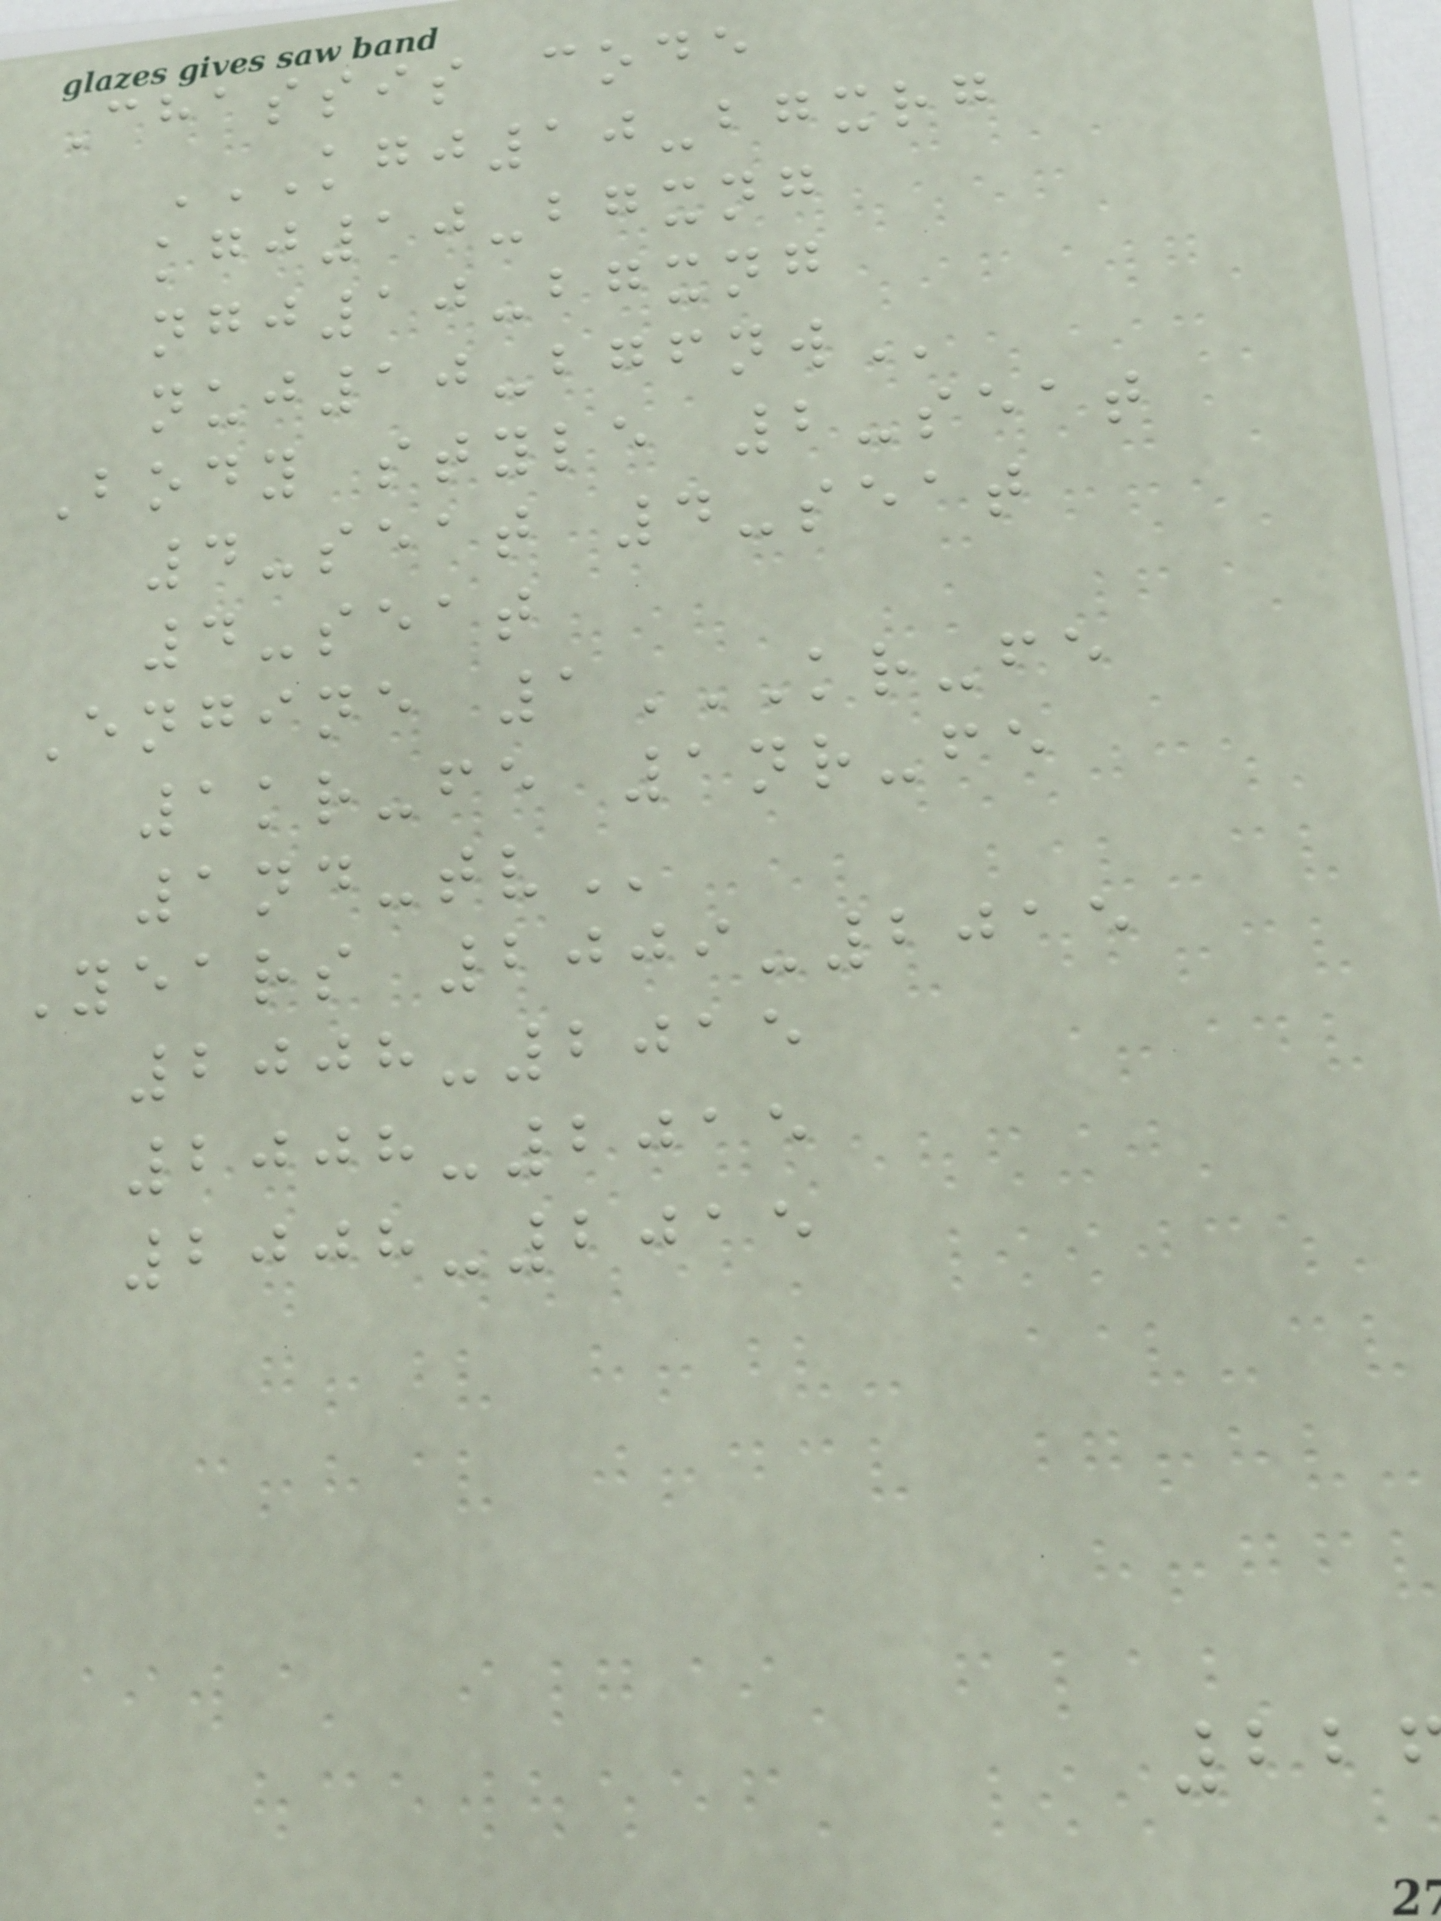Chassis code
KGJ10-BGXRG
kgj10-bgxng
ngj10-bgxng
Body style 2-seat
4-seat 4-seat
4-seat
Engine 1KR-FE
1kr-fe 1nr-fe
Years 2009-2015
2008-2015
2008-2015
2008-2015
